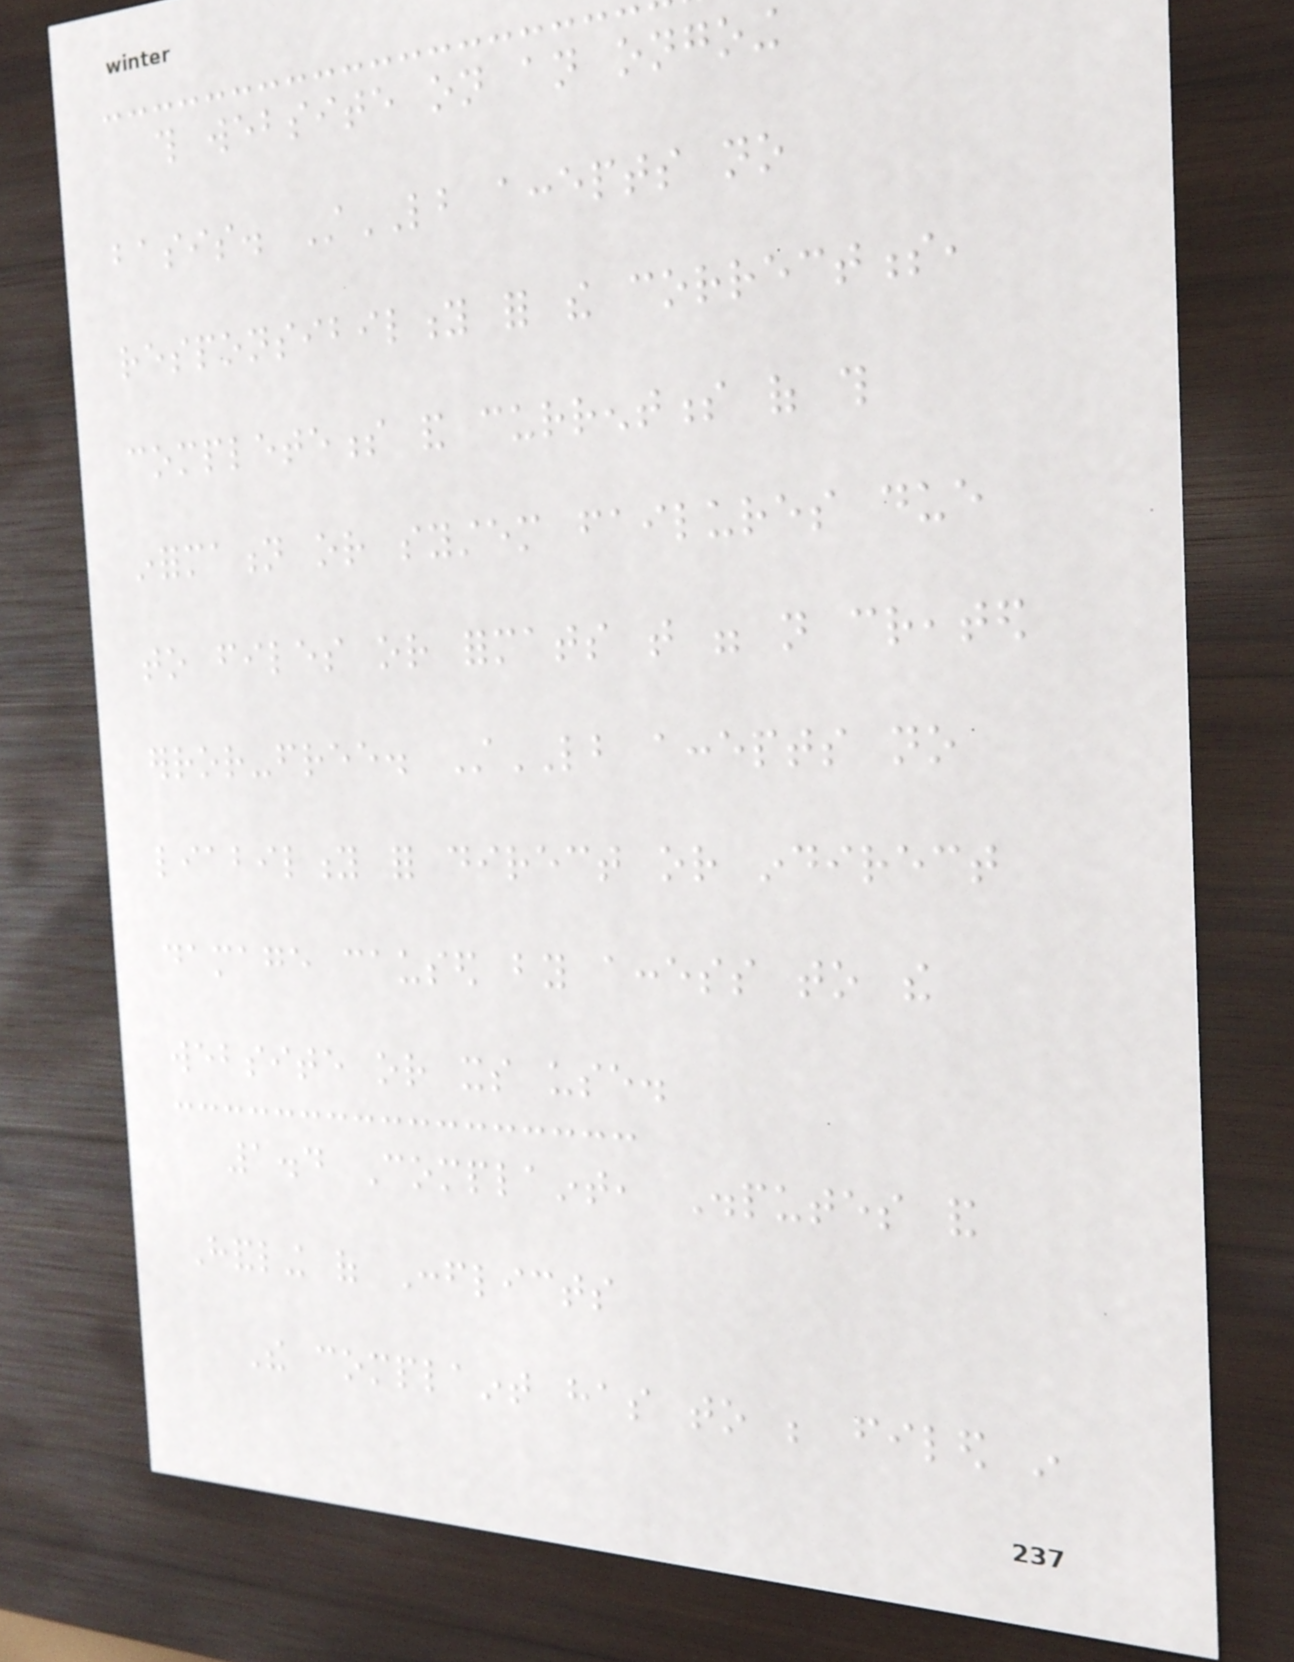this website on an ongoing
basis. StLB accepts no
responsibility for the correctness,
completeness and currentness of this
information or system failures due
to files or formats that were not created
error-free. StLB accepts no
liability for direct or indirect
damage caused by access to the
website or its use.
1.4 Complaint, Disputes and
Handling of Conflicts
The complaint has to be filed in
